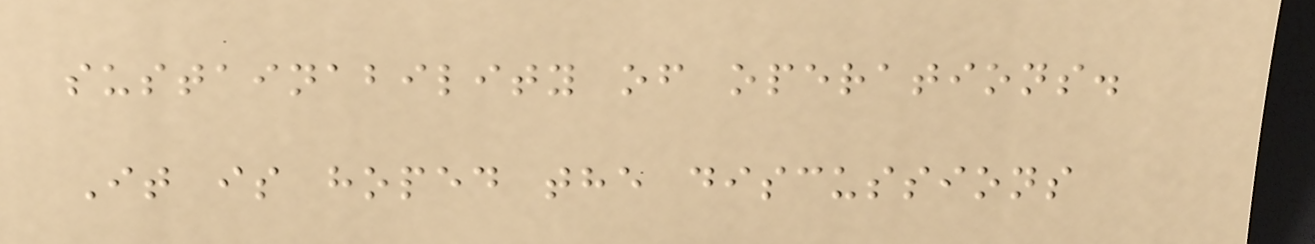sustainability of operations.
It is hoped the discussions
